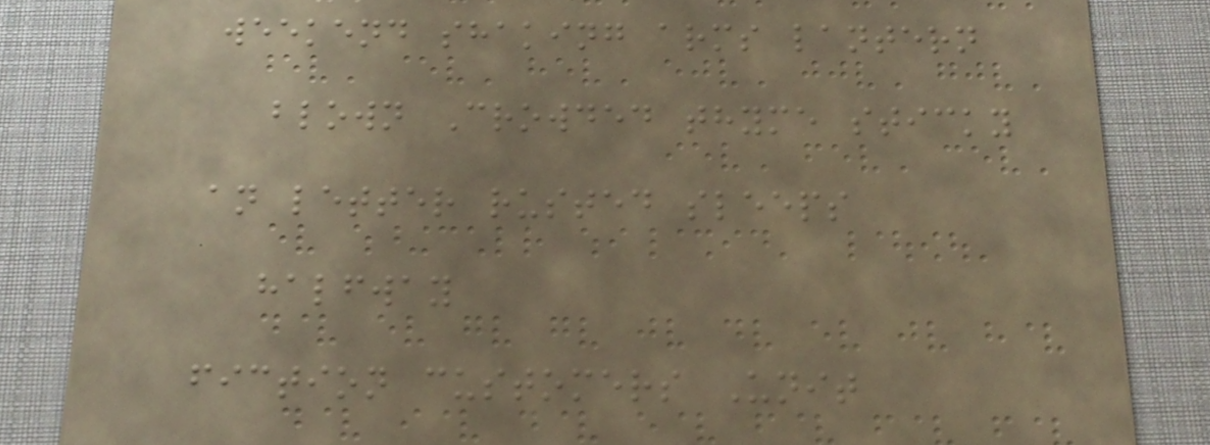weekend shaking arms lantern
blown Crowded thyme sticky
an letter rusted sleeps
halfway
fiction customers Unit
